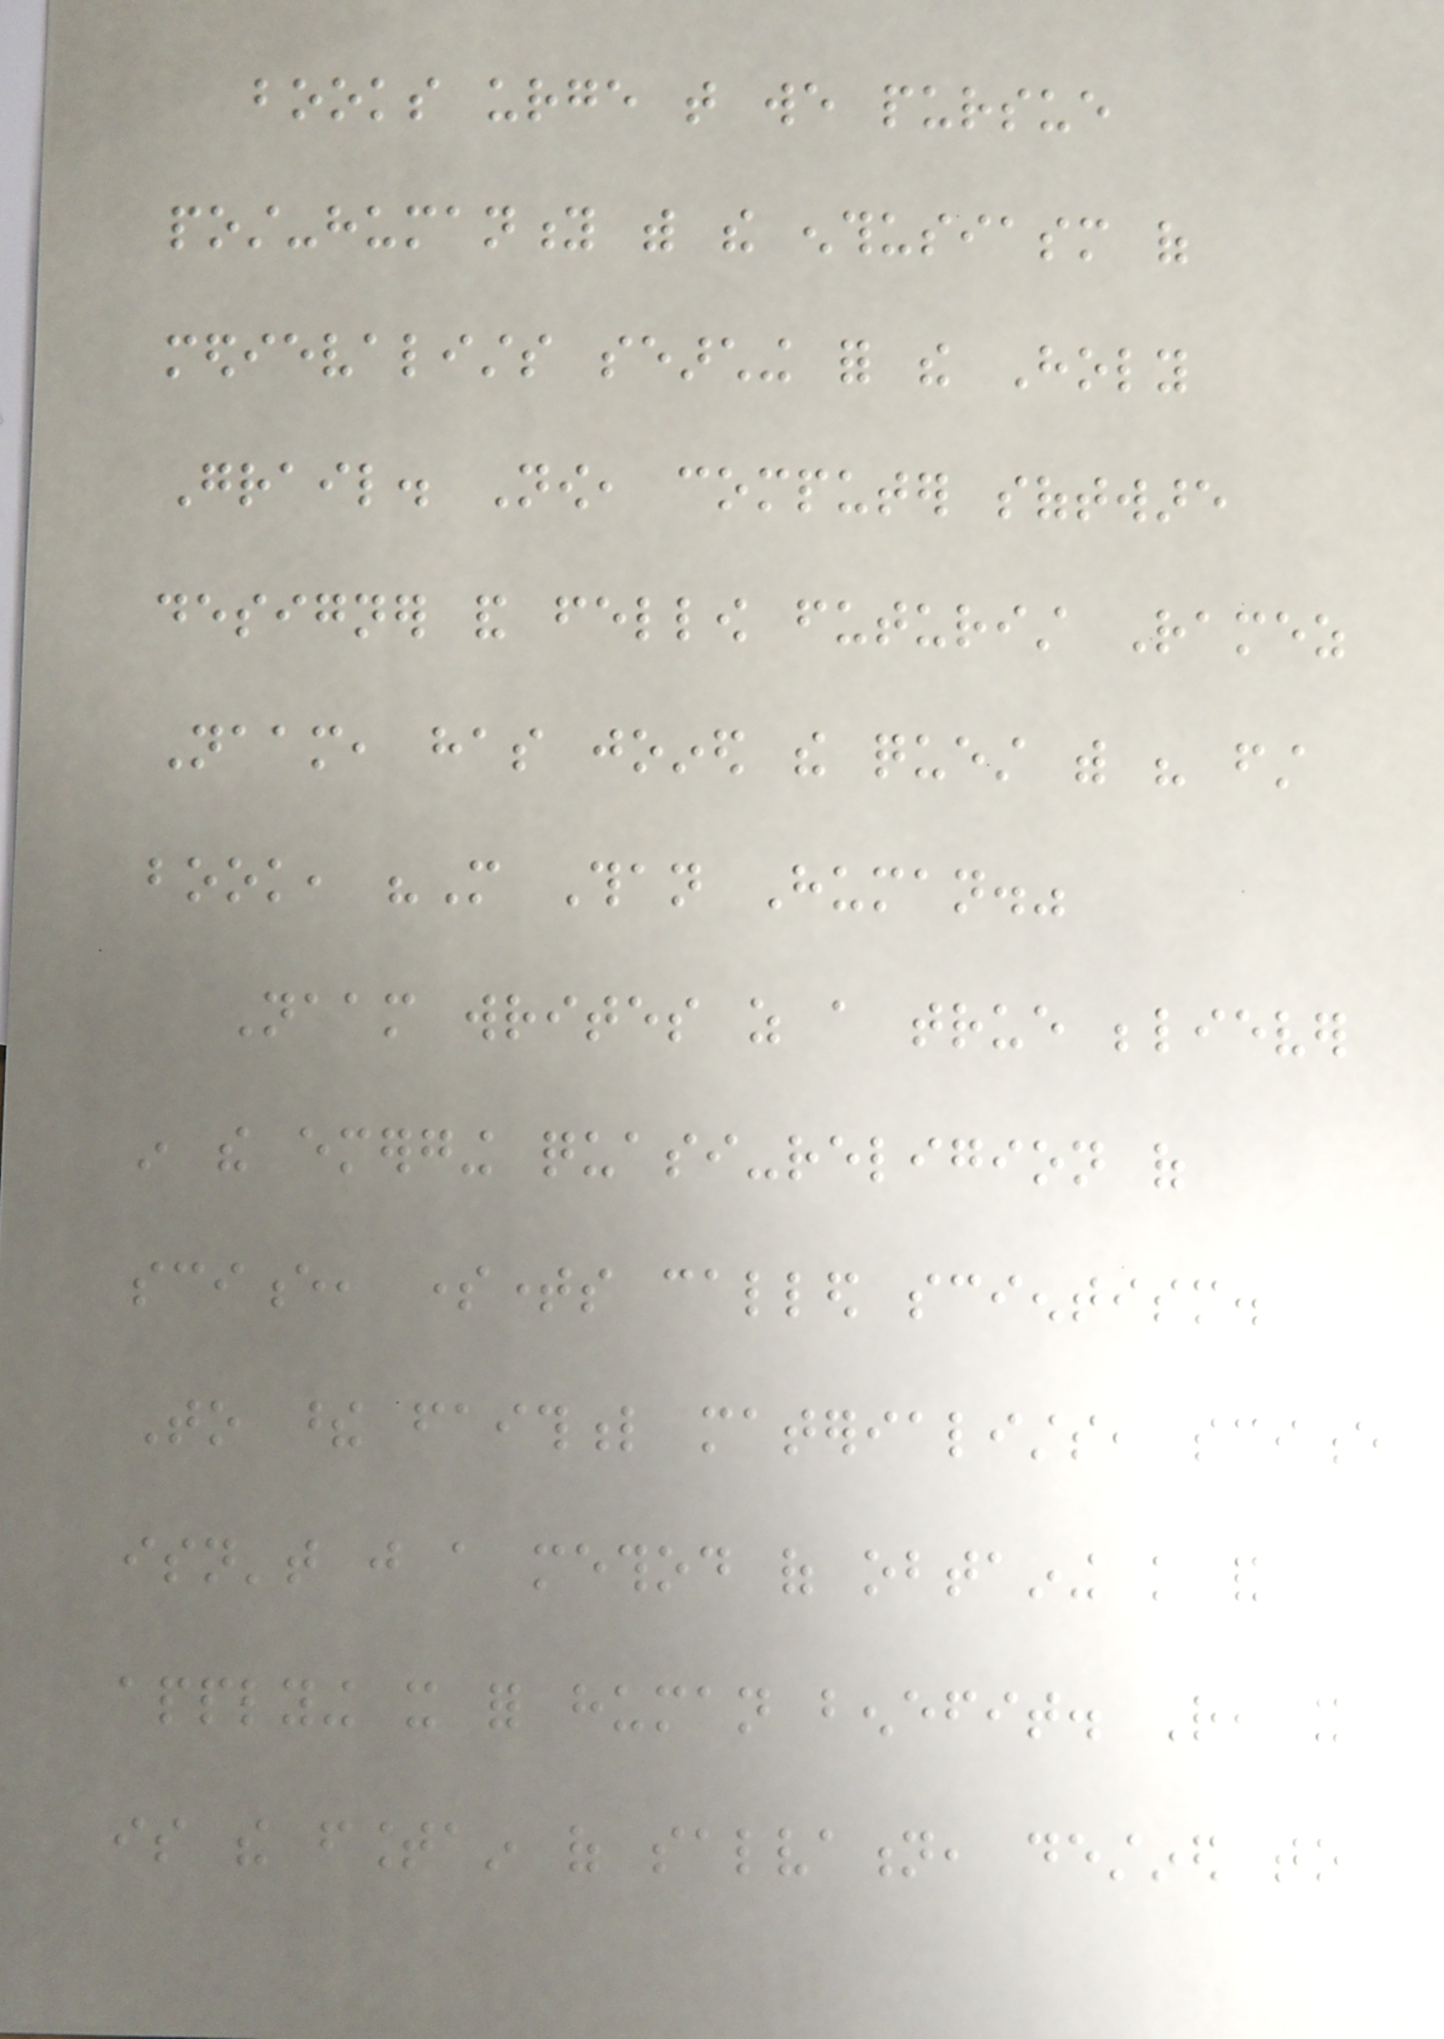books urge that we pursue
post-humanity with the enthusiasm of
medievalists searching for the Holy
Grail. Now, computer software
designer and fellow futurist Ramez
Naam, has joined the quest with his first
book, "More Than Human."
Naam writes as a true believer
in the emerging quasi-religion of
science, sometimes called scientism.
To these faithful materialists, science
isn't just a method of obtaining knowledge and
applying it for human benefit. Rather, it
is the fountain of salvation, destined to
